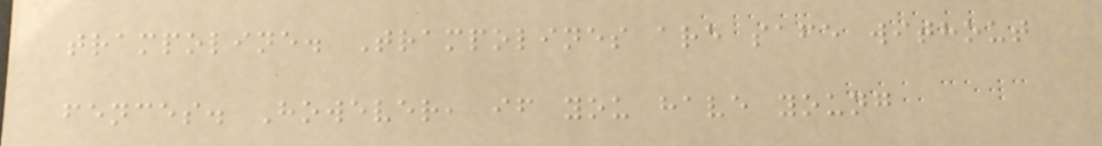trampoline. Trampolines are safe without
fences. However, if you have young
